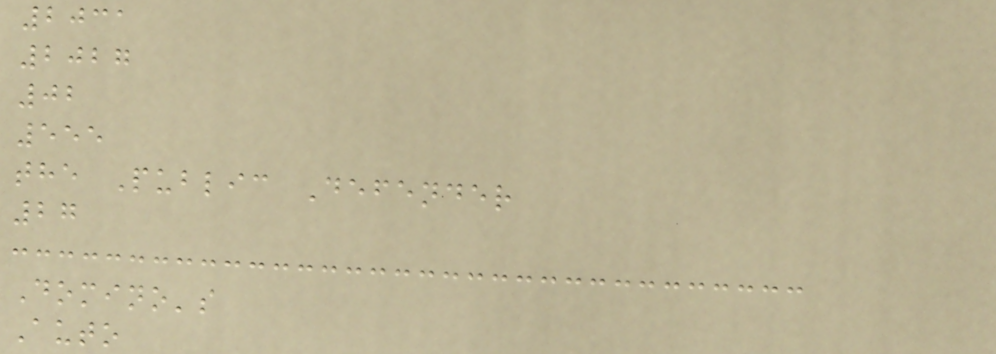2031
2027
02
555
the Public Defender
27
Domino's
Auto
